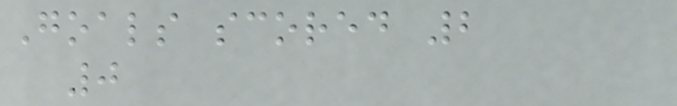Goals scored 2
0
